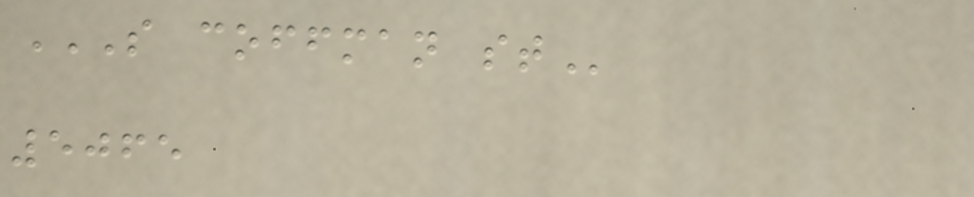S COFFMAN ST
5065
